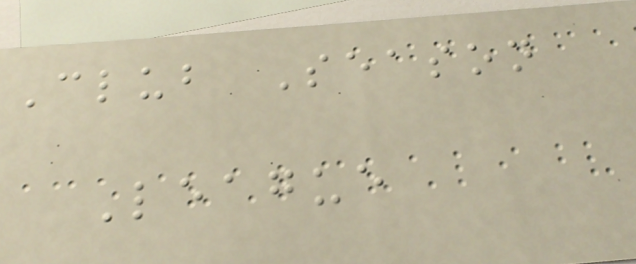Club Season
League
